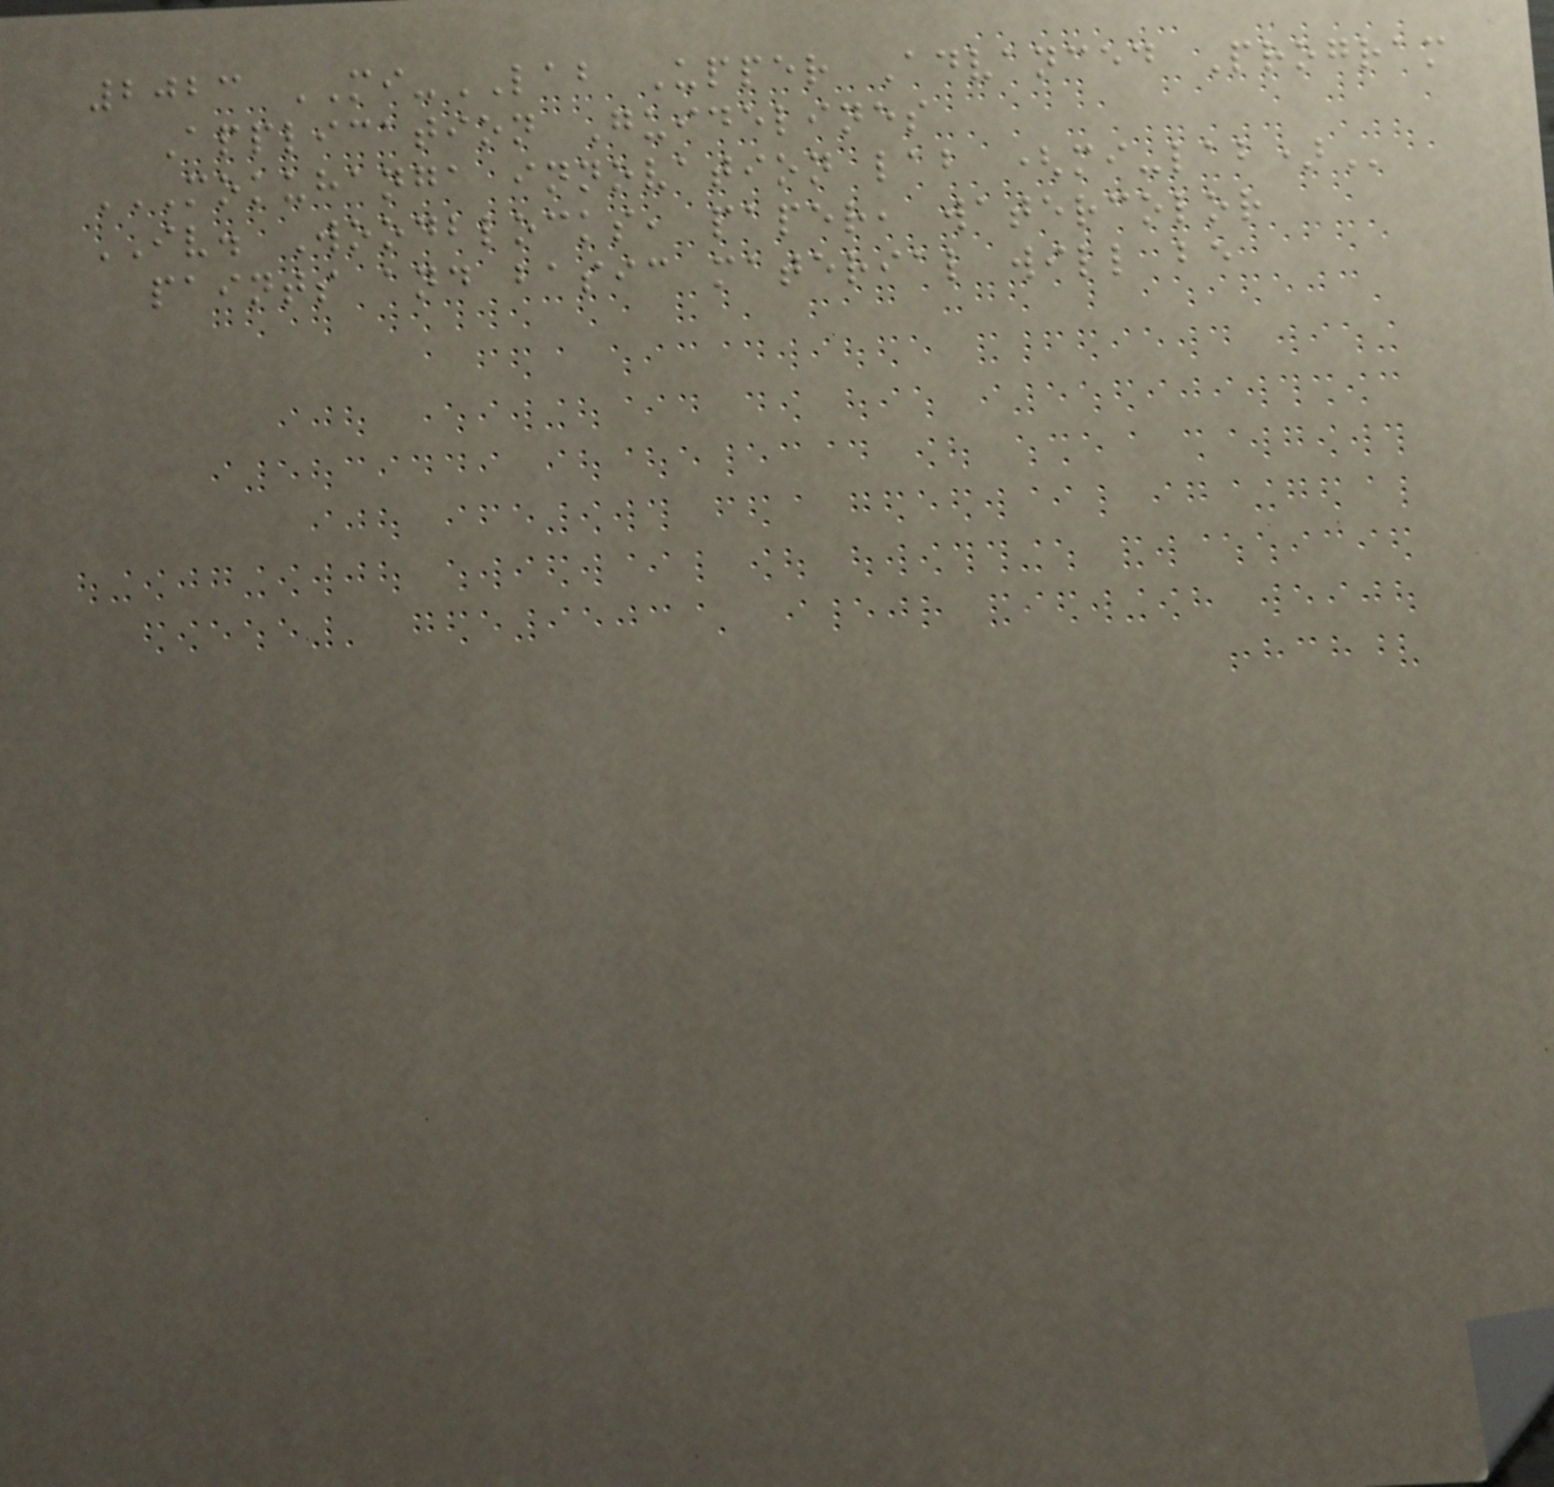2023 MI-LAB Upper Advanced Program
Application Guidelines
MOKUHANGA INNOVATION LAB (MI-LAB)
IV. Woodblocks, paper, watercolor
paints and basic material will be
